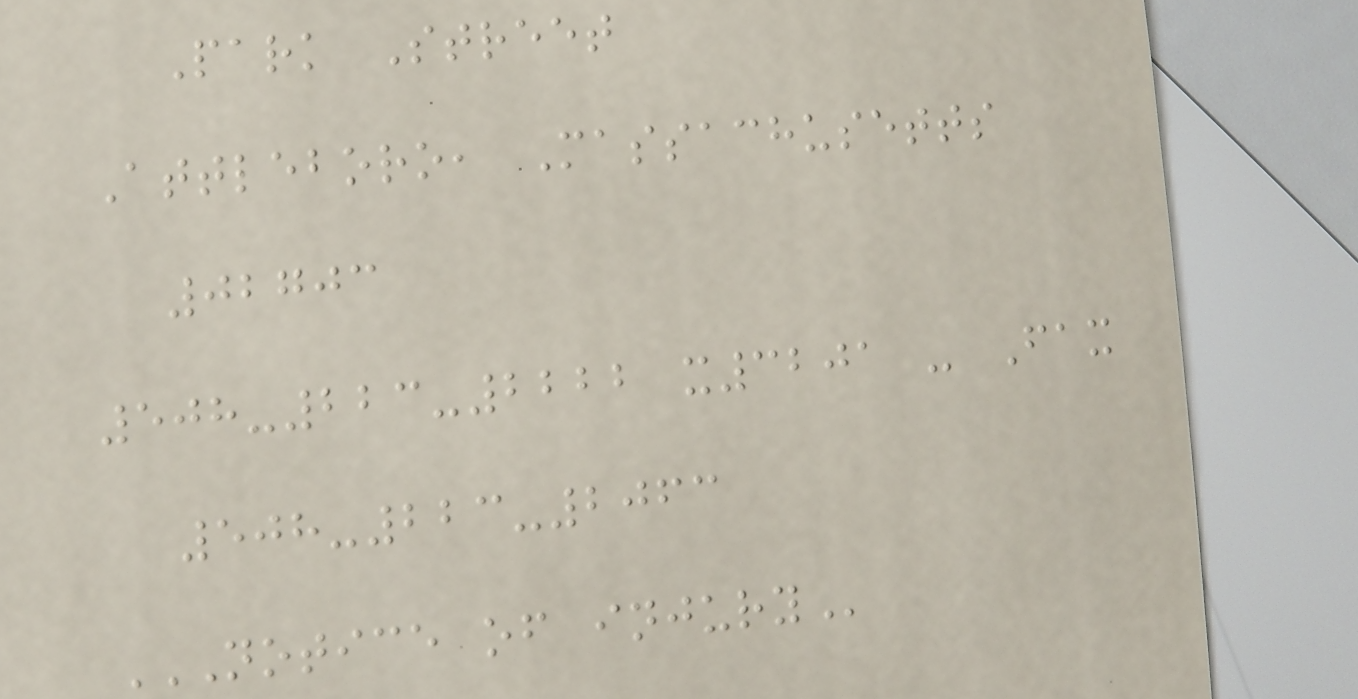Park Street
Attleboro, Massachusetts
02703
508-223-2222 x3201 - Fax
508-223-2063
NOTICE OF INJURY
